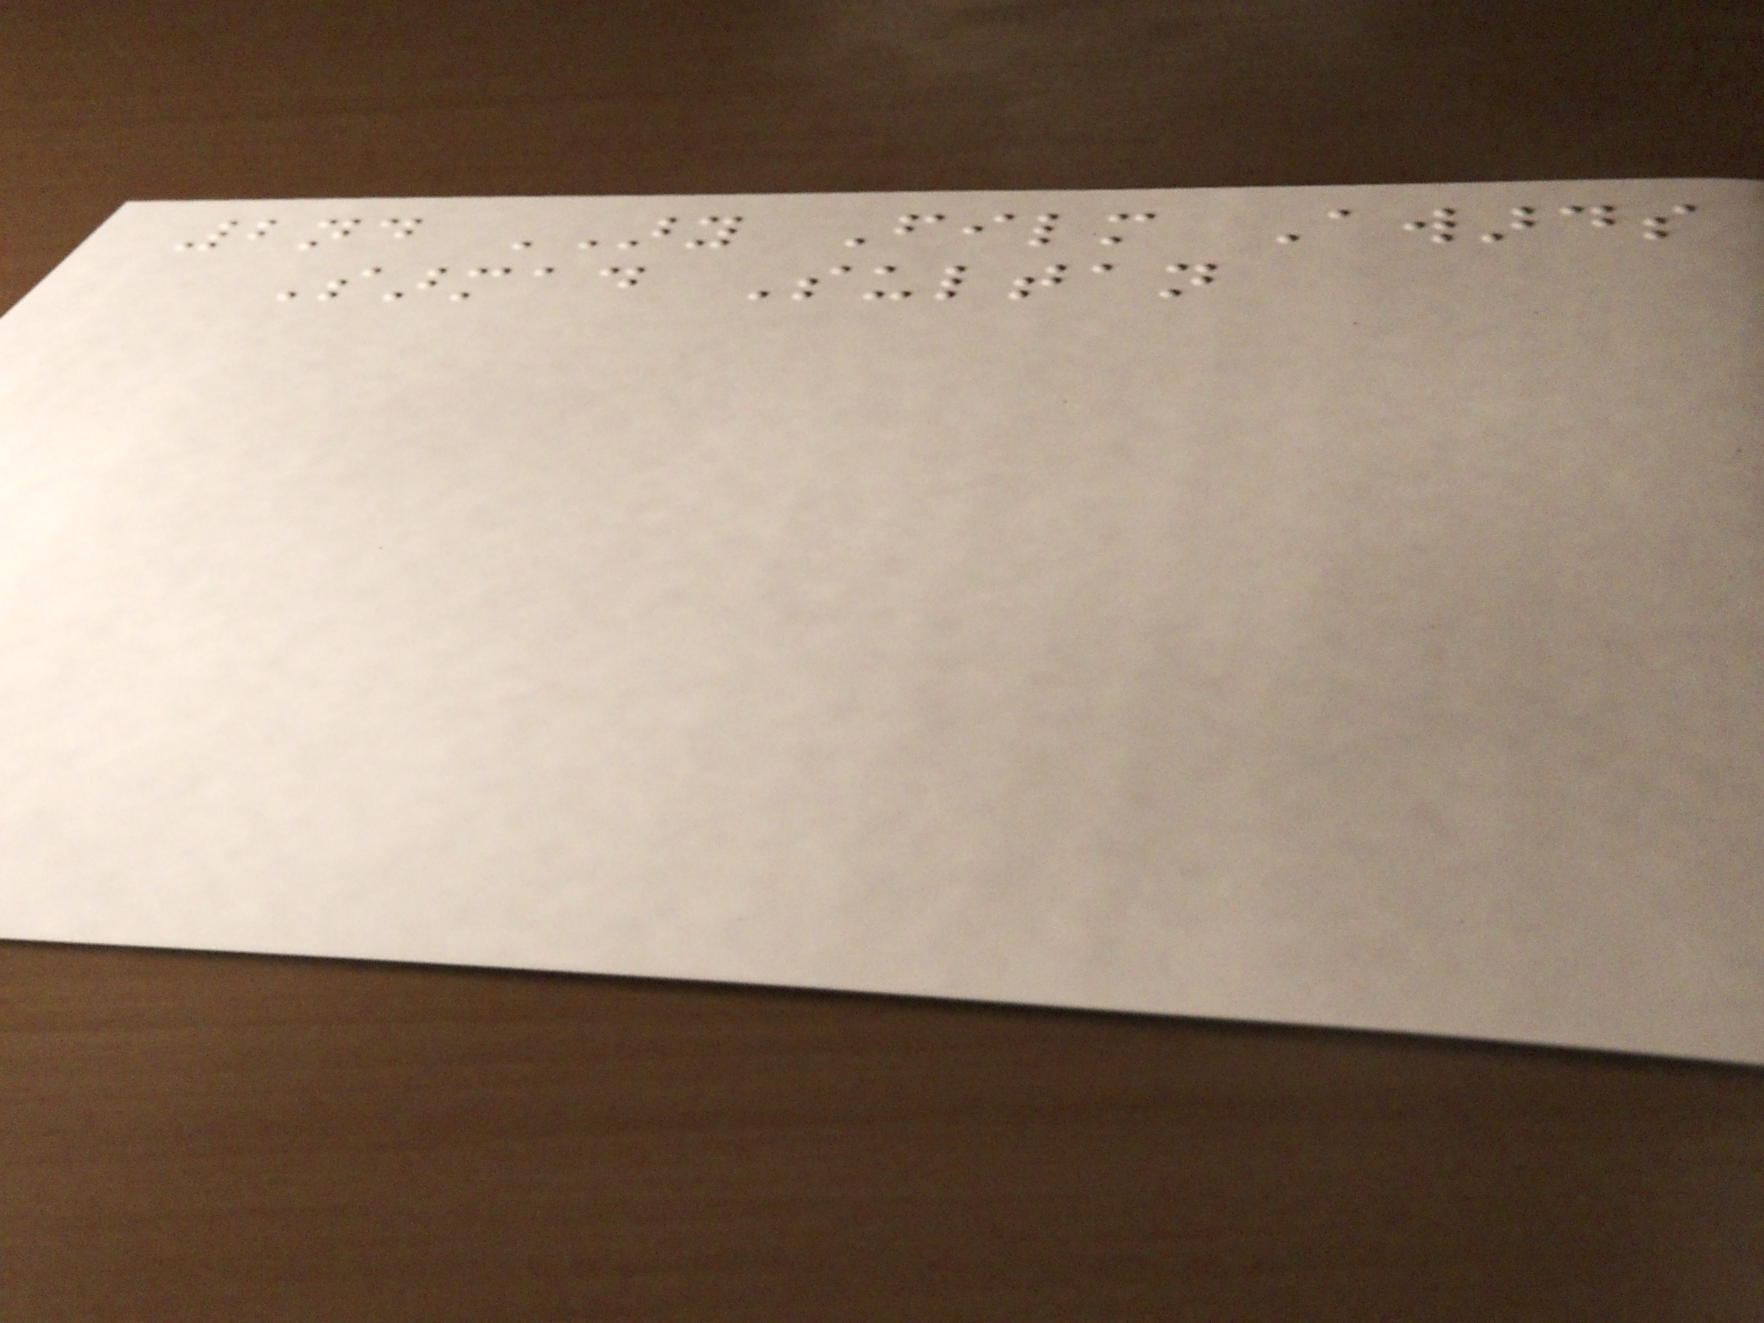2nd ARY Film Awards
Sarmad Sultan
